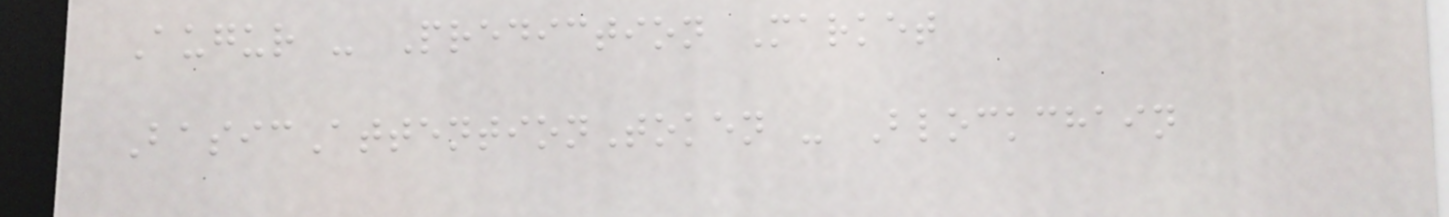Augur - Prediction Market
BasicAttentionToken - Blockchain
